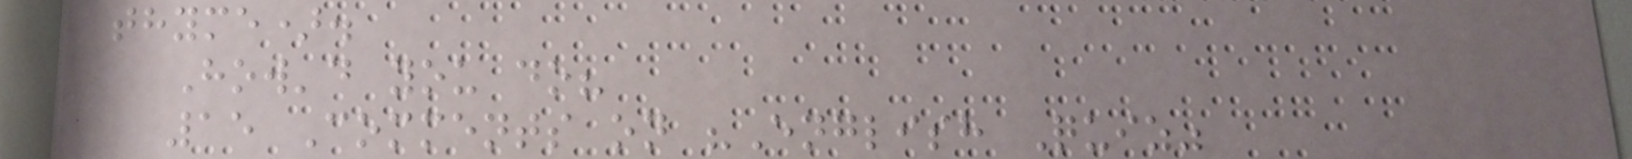thyme).
How'd you do?
15 Comments on "English Quiz"
